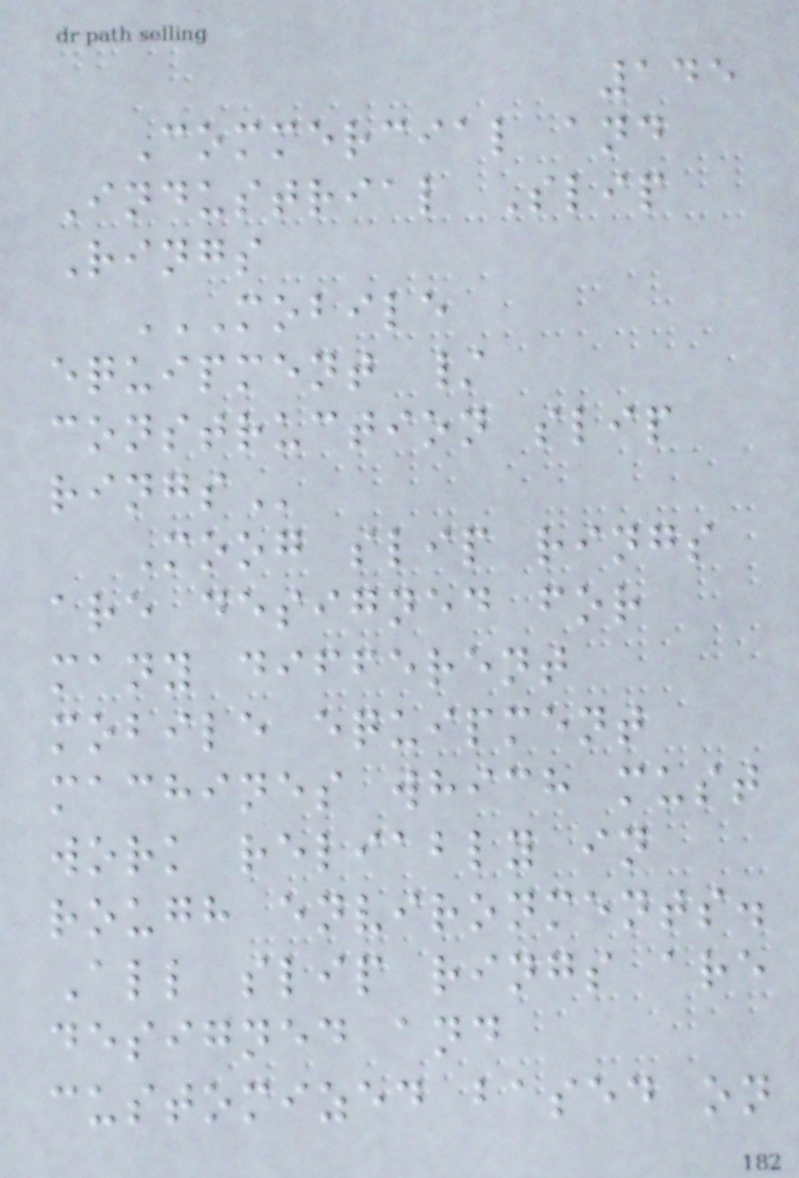145
Commercial and
Industrial Slip
Rings
MOBILE
EQUIPMENT /
CONSTRUCTION SLIP
RINGS
Moog slip rings
are designed for
many different
mobile equipment
machines which must
work reliably in
rough environments.
All slip rings are
designed and
customized based on
